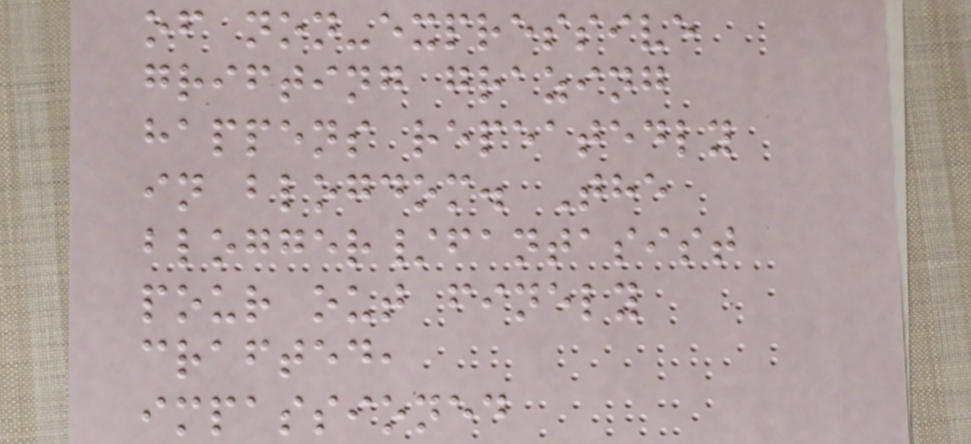of non-expressive
grifting grazing
happens repeatedly
in blogdom. The
blogger/fantasist
pour out finely
crafted,
impassioned
